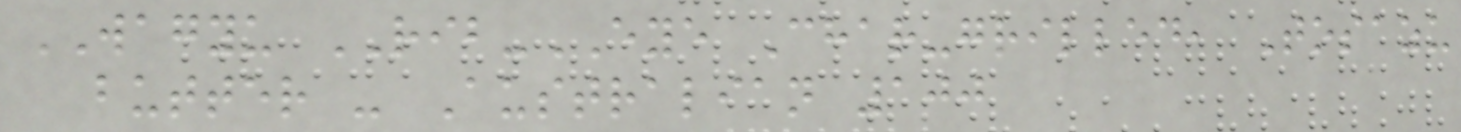WAGYU RIB-EYE Char-grilled, Tosazu
butter - Australian 100
